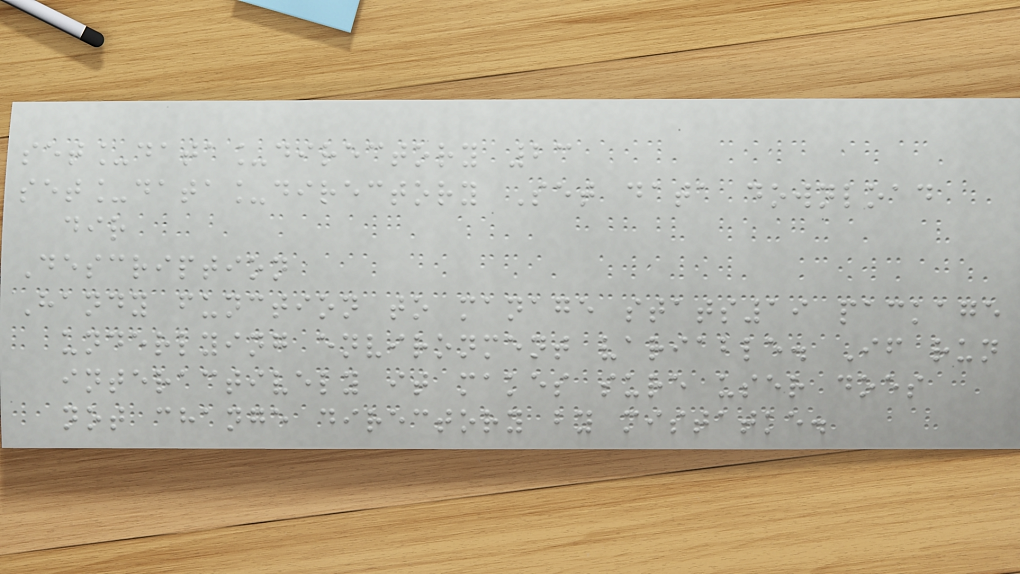set_data_directory 23
set_data_directory Set data download
dir
Description
Handy function to manage stats19 package
underlying environment variable. If run
interactively it makes sure user does
not change directory by mistatke.
